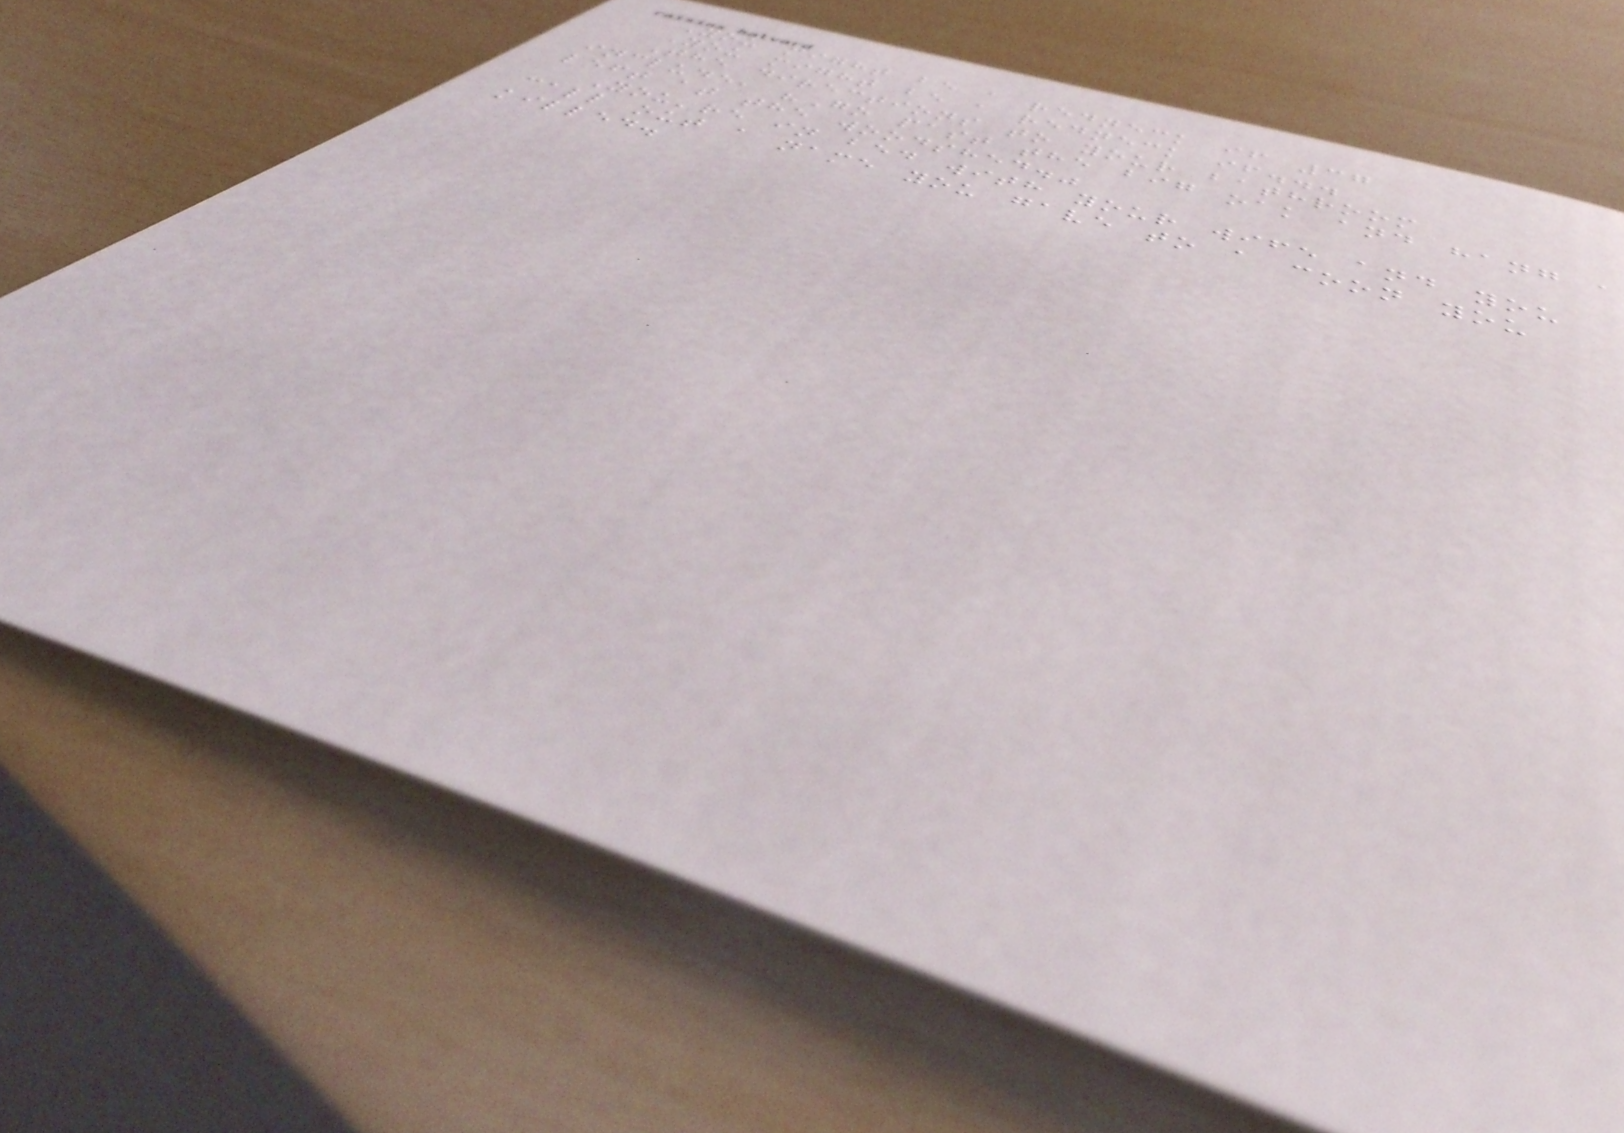You might be a redneck if 37
You might be a redneck if...
The directions to your bathroom
include, "Go past the big oak and hang a
left at the woodshed."
You're in bed with your wife and you
call out a name you gave to a coon you
killed.
